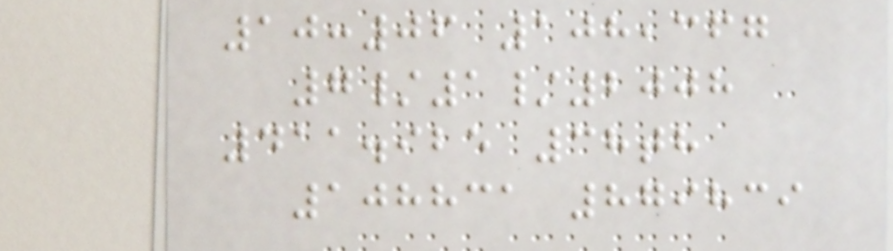10:06 108,367
7/1/2008
411.925 38th
108831 879839
